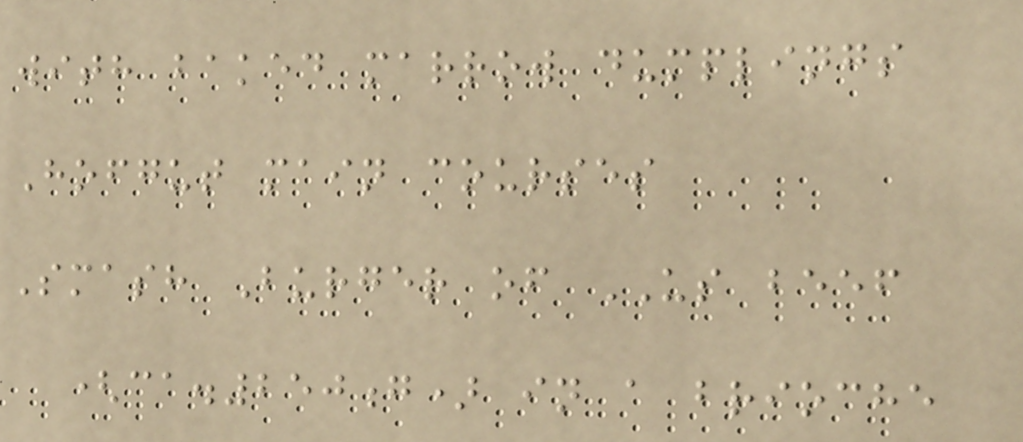with baked marrow dumplings
Hofgut main courses
Smash Burger of US beef
(ca.250g) in a brioche
